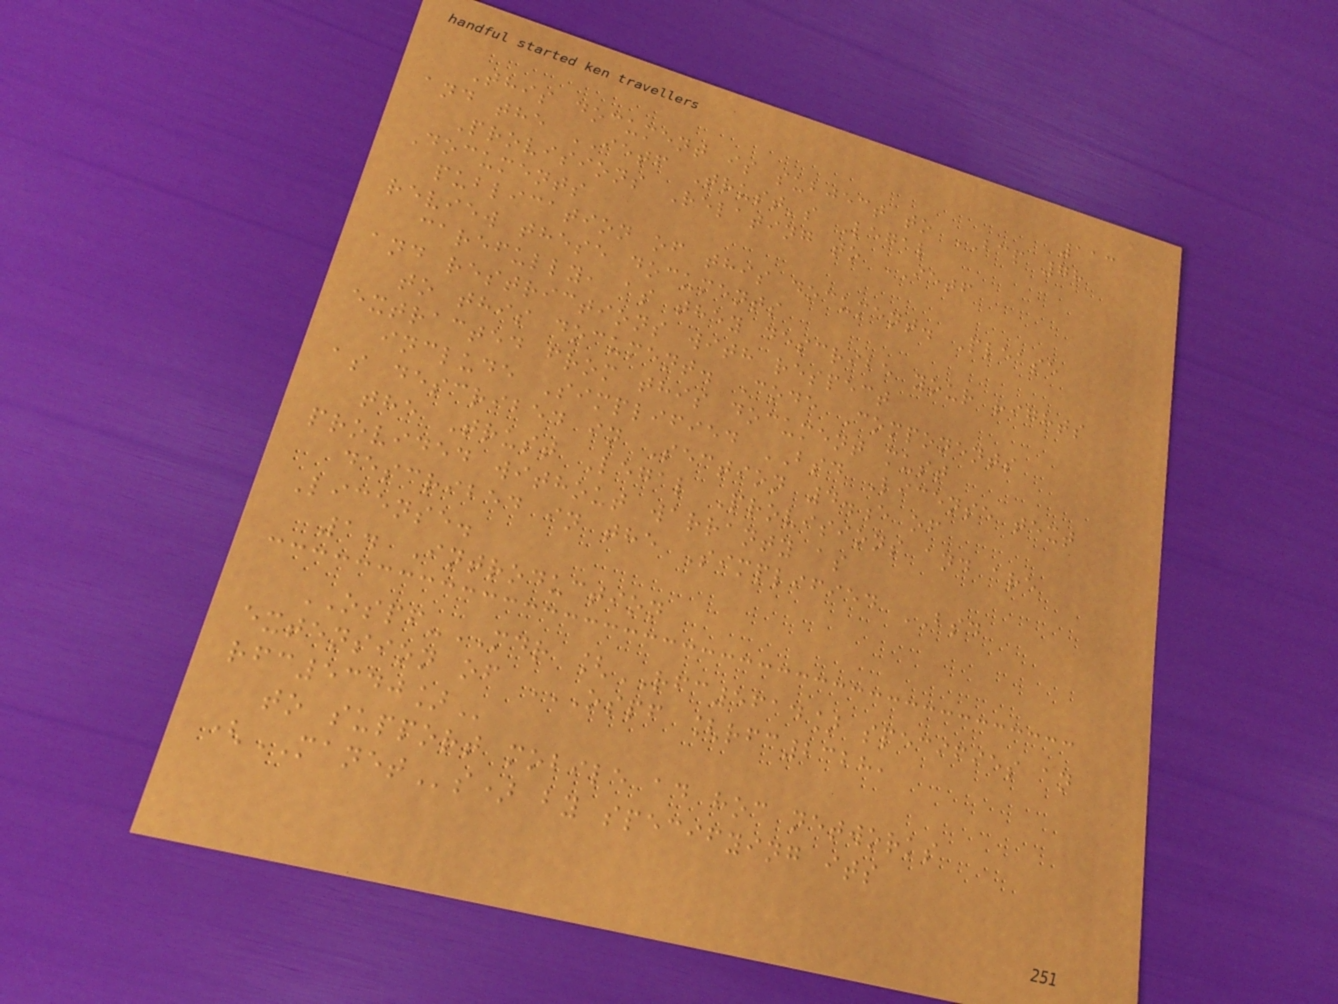113
This document is subject to BCP 78
and the IETF Trust's Legal
Provisions Relating to IETF
Documents
publication of this document. Please
review these documents
carefully, as they describe your rights
and restrictions with respect
to this document. Code Components
extracted from this document must
include Simplified BSD License text
as described in Section 4.e of
the Trust Legal Provisions and are
provided without warranty as
described in the Simplified BSD
License.
1. Introduction
OSPF-MDR [RFC5614] specifies an
extension of OSPF [RFC2328,
RFC5340]
to support mobile ad hoc networks
(MANETs) by specifying its
